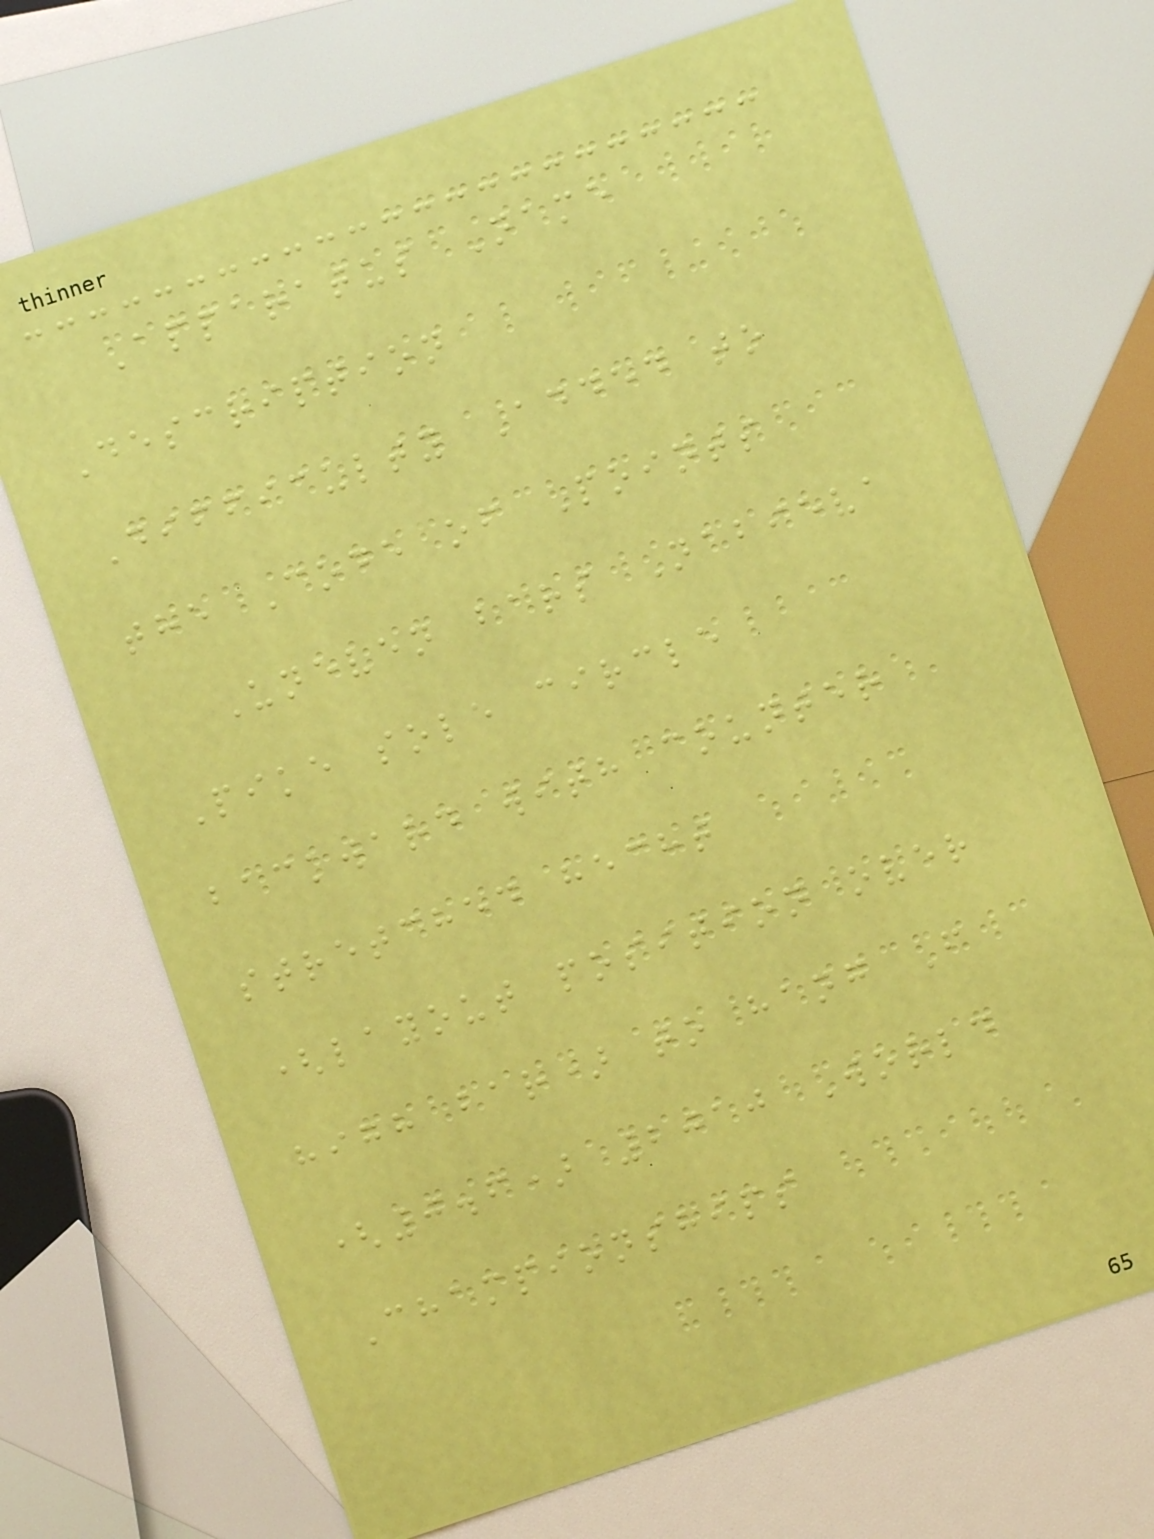Apparatus Name
Description
Difficulty Added to
the Code of Points
Uneven bars Nabieva
Pike sole circle
backward with counter
stretched hecht
(layout position over
high bar) to hang F
(0.6) 2010 World
Championships
